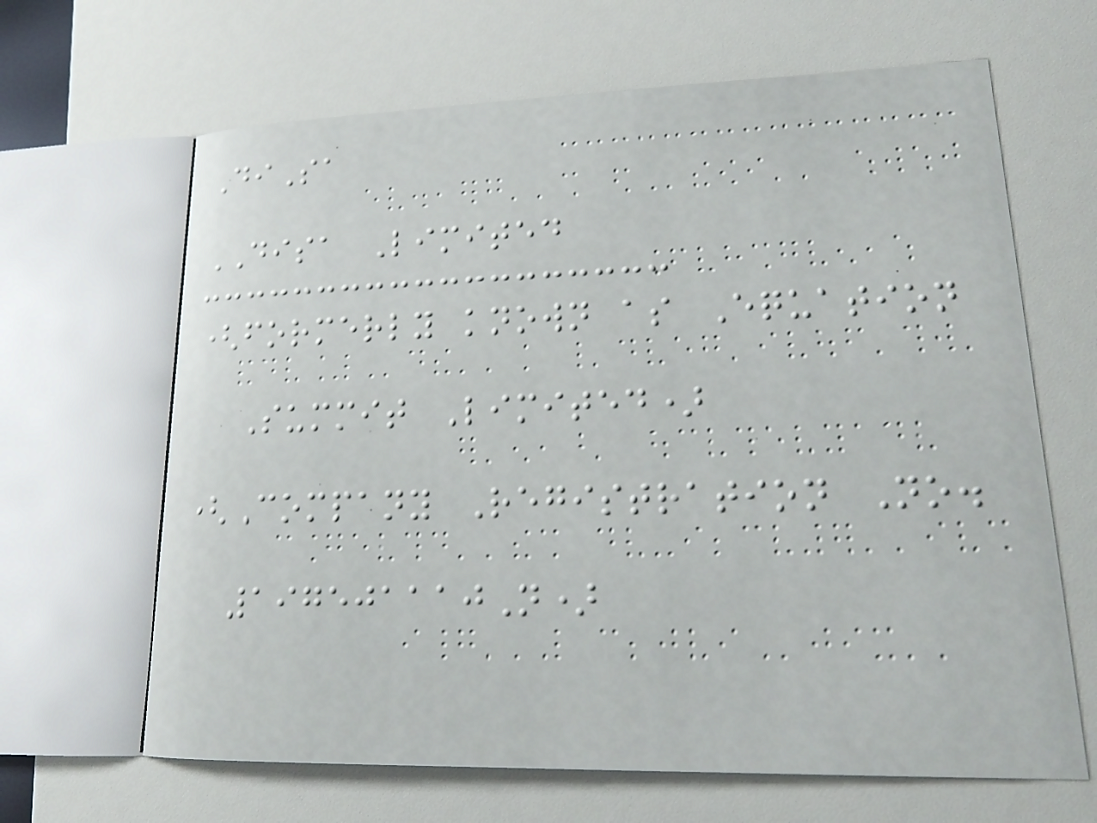DiSa
DISA Limited
(formerly known as Equation
Summit Limited)
(Company Registration No.
197501110N)
